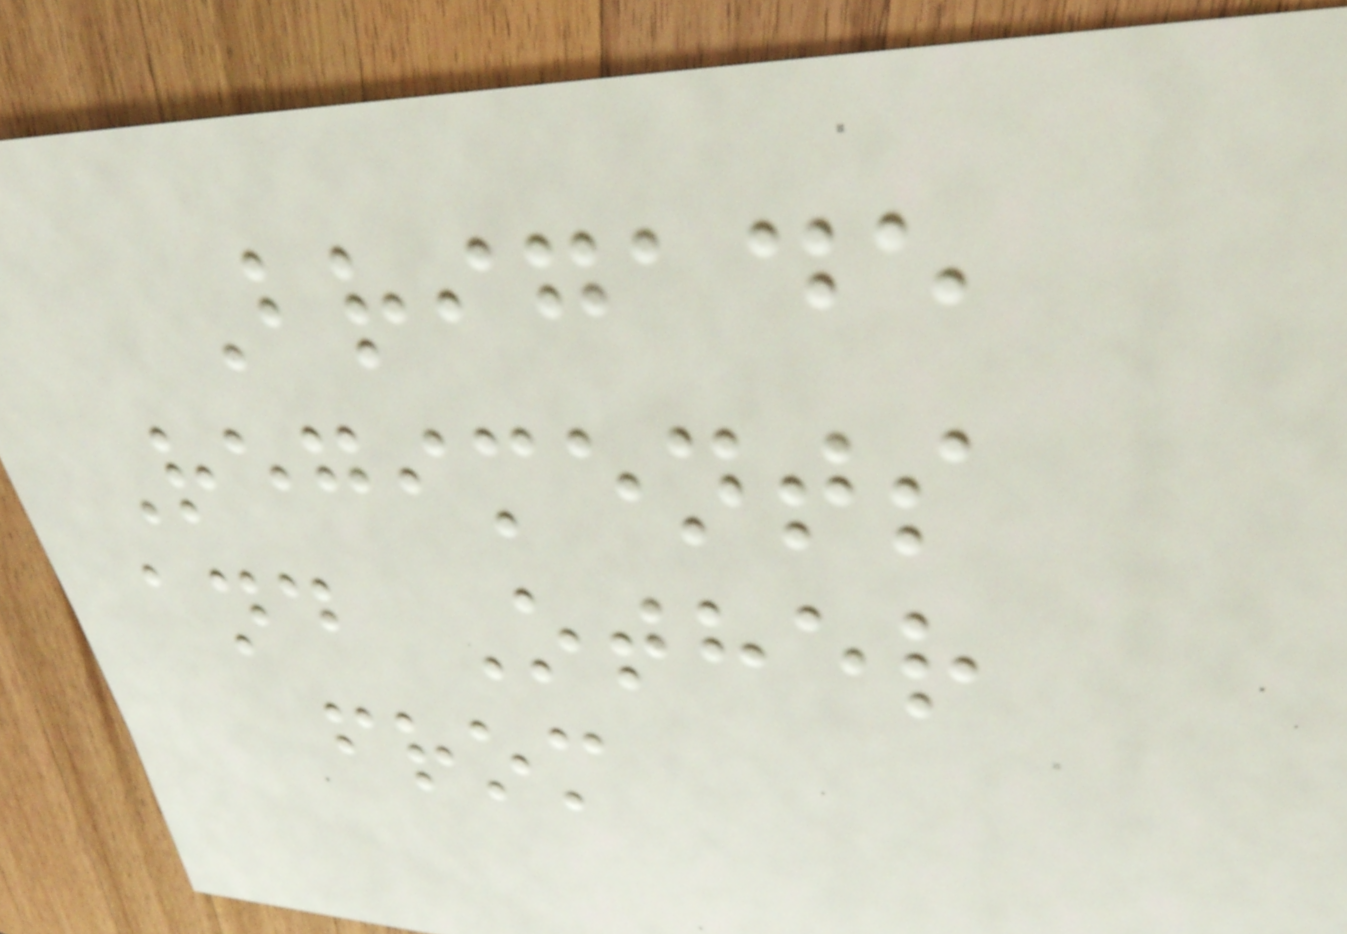Brigade
Regiments
and Other
from
